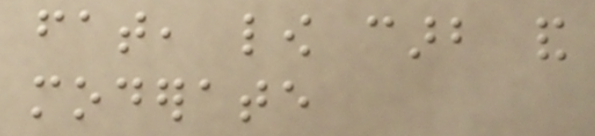fat, low carb and
moderate
